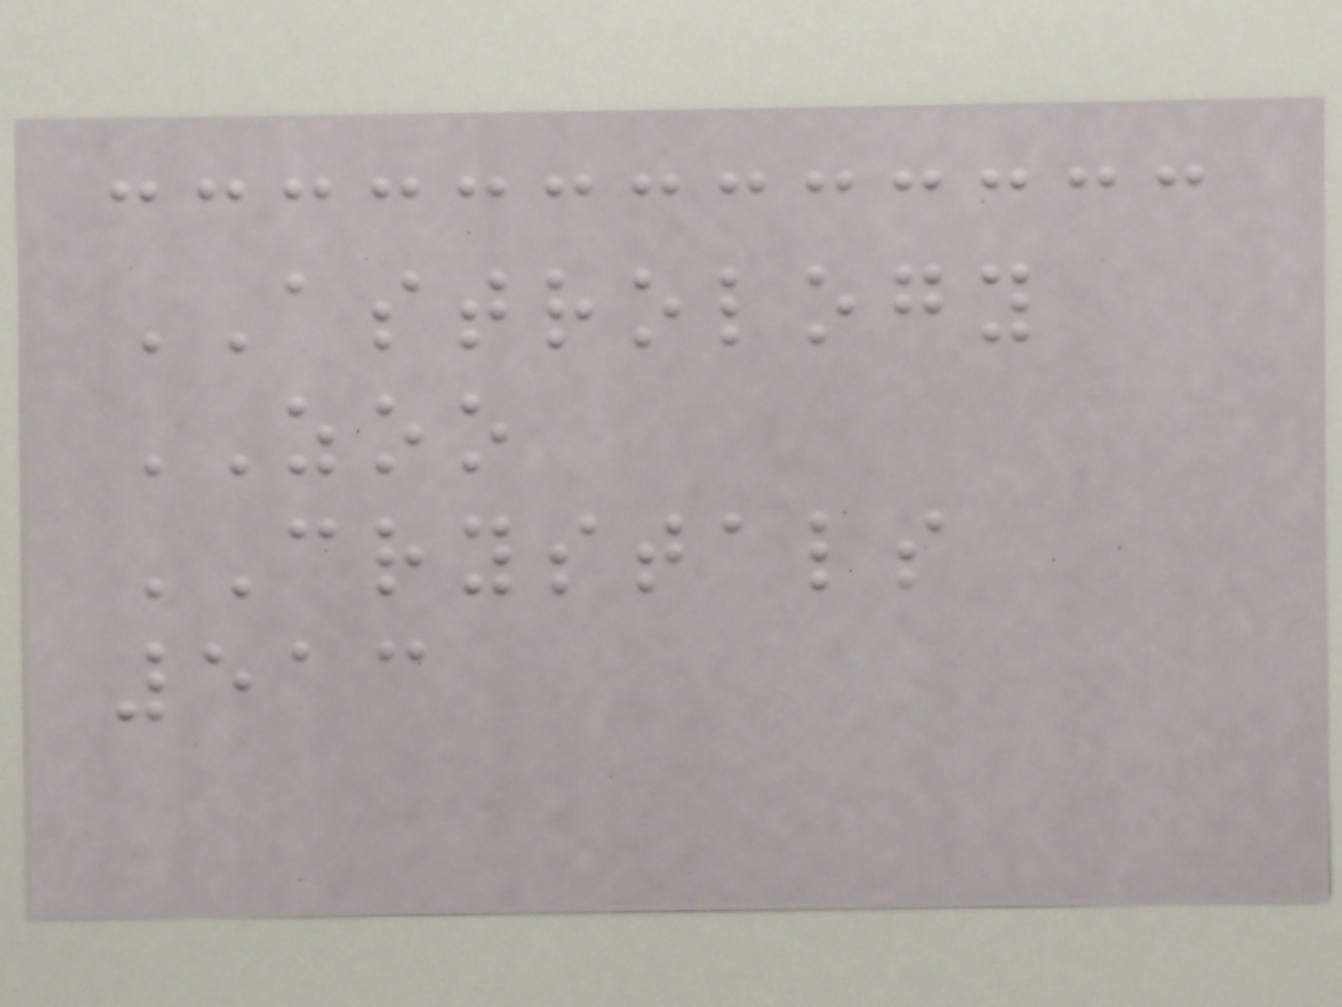ASTROLOGY
ZOO
CRYSTALS
513
